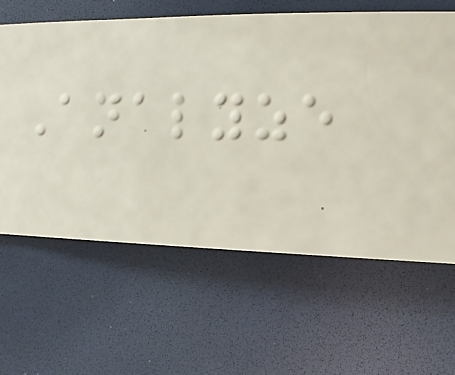Analyze
